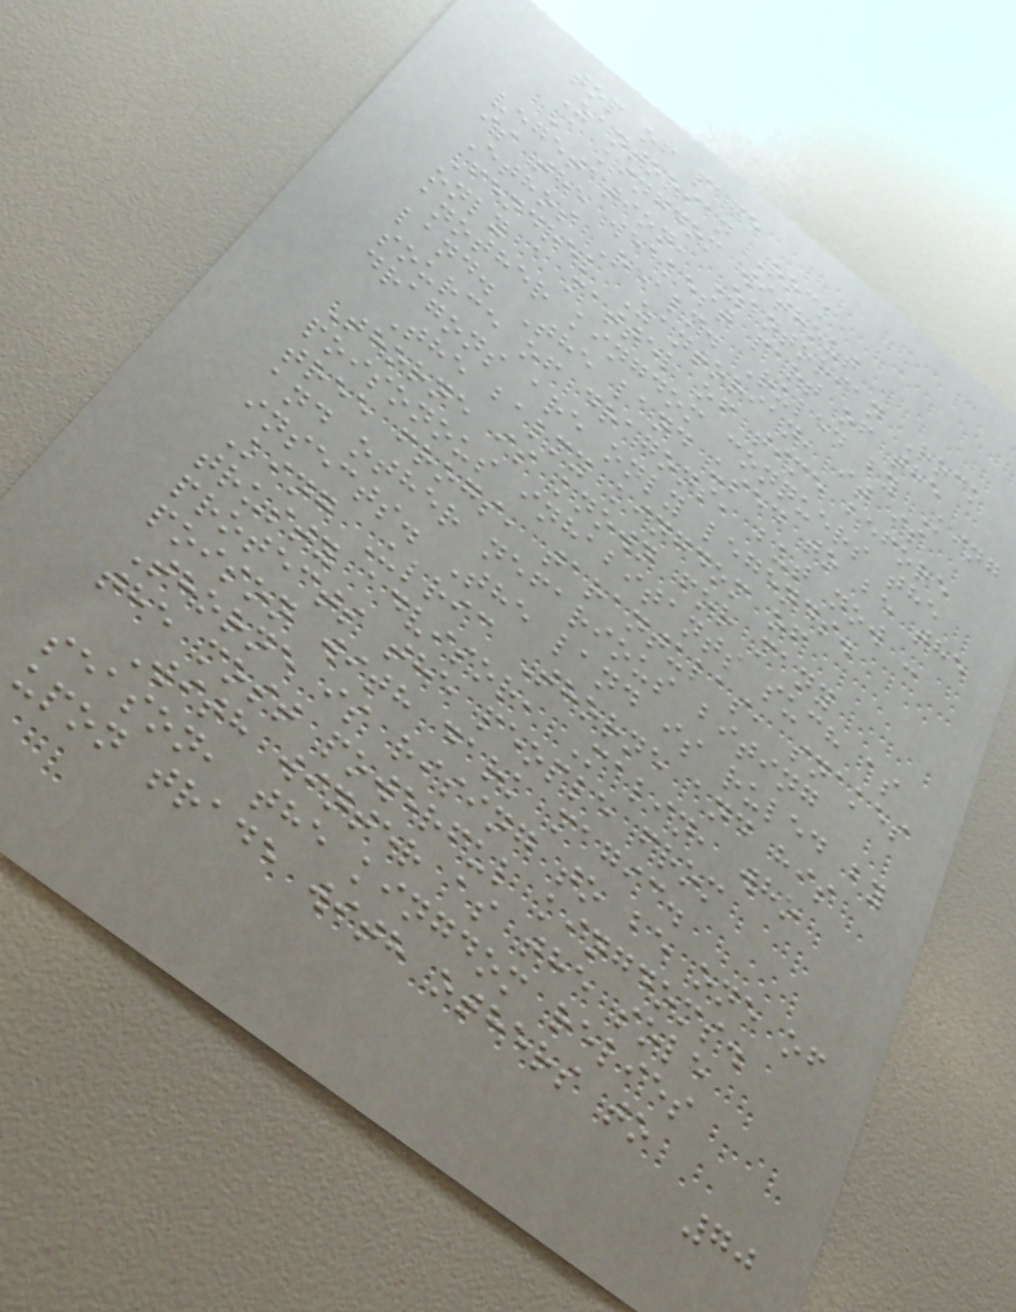top of page
Zantorian Rock
A kingdom without
vegetation, Zantorian Rock
is the weakest part of the
Ethos Realm. Ruled by King
Fendrel Zantorian, it is
only a matter of time before
another kingdom conquers the
land. The land used to be the
source of dragons, but now -
dragons are only legends.
The balmy kingdom of
Thorne is known for many
poisonous inhabitants such as
tree frogs, tarantulas, snakes
and other nefarious biting
insects. The land is ruled by
King Ulric Thorne and his
trusty advisor, Malin, who
protects the people from
poison with dark magic.
Thorne is rising to be one of
the most powerful kingdoms.
With winter as the sole
season, the kingdom relies
upon trade with others to
70
